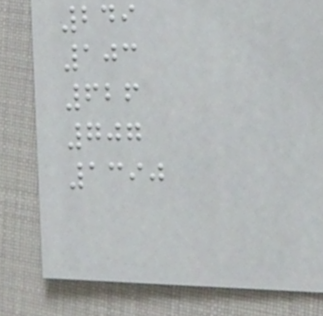249
103
626
707
1390
